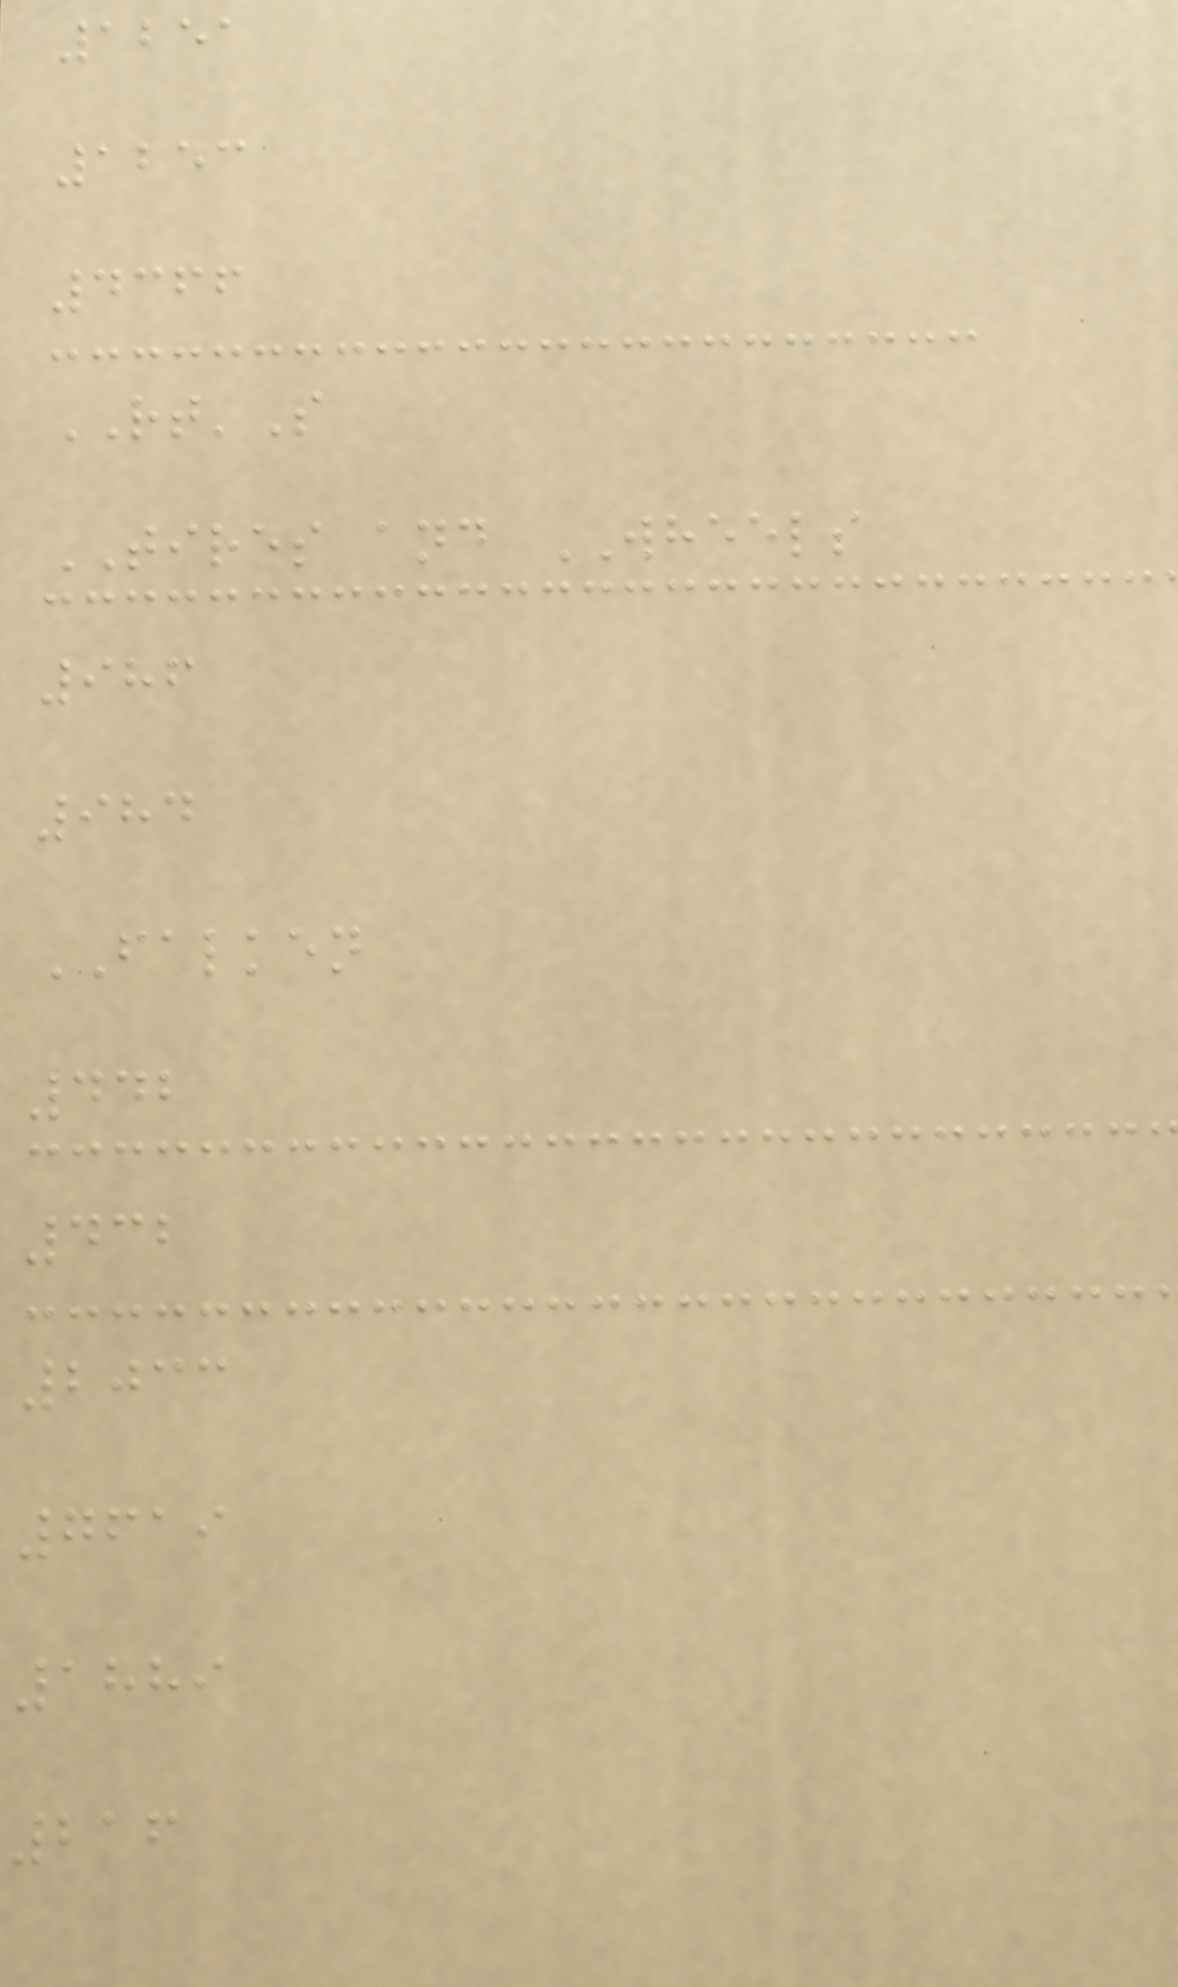1251
1253
4366
RT'S
TIRES and WHEELS
986
984
FALKEN
442
432
2033
7619
1889
216
